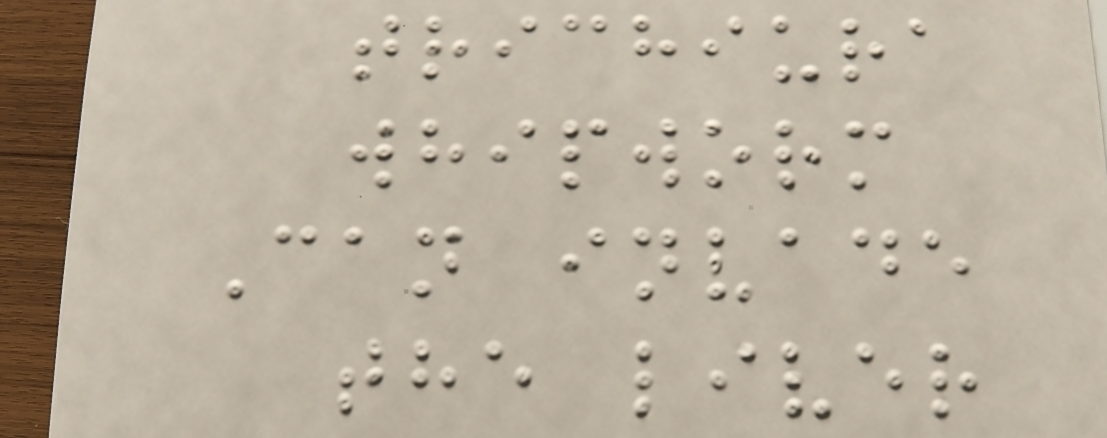trichiura
whipworm
Can invade
the liver
